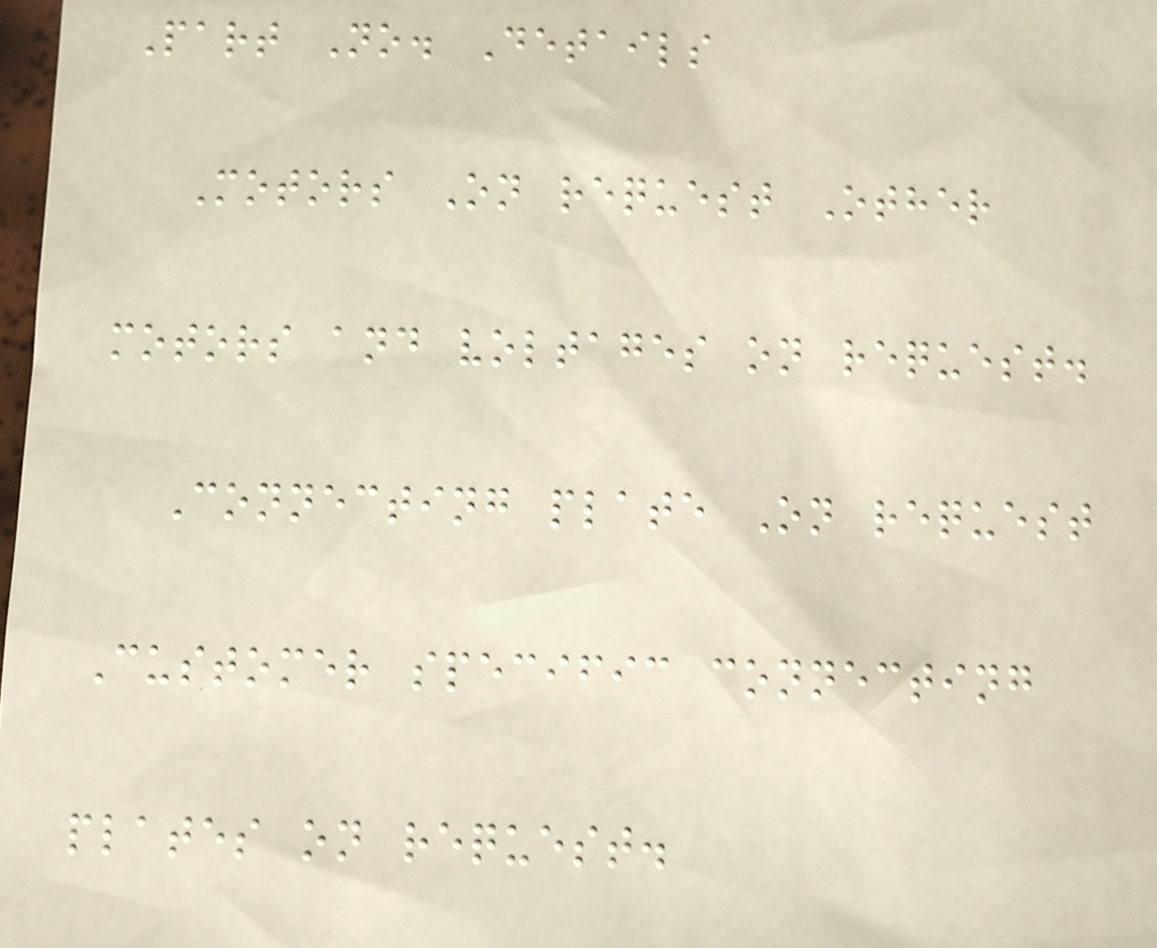Part No. Details
Motors On request Other
motors and voltages on request.
Connecting plate On request
Customer specific connecting
plates on request.
